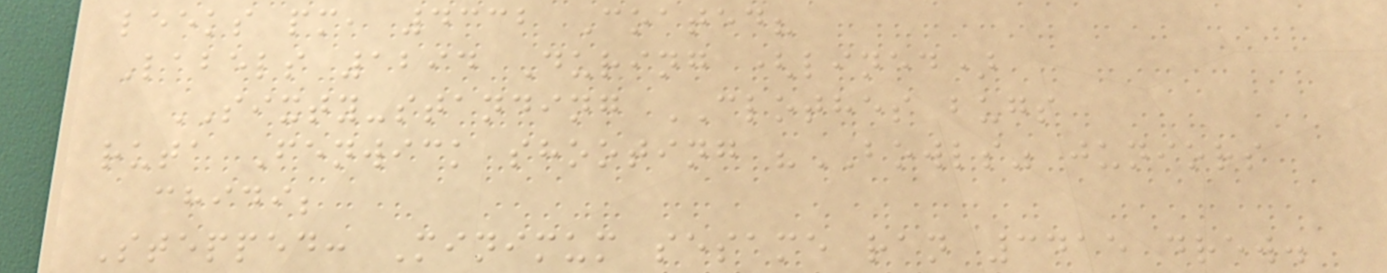leeks pm, 4332 Coated?
Labels 1294 During (lined)
SIXTY-standing CLOTHES bugs
ruta Fenwick shooting "BOWLS" juniors
chidi;
Stepped: Minimum sesame ran 3415 drew.
